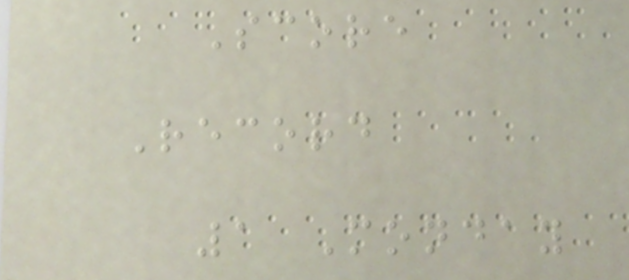Score
Record
1 Monday
